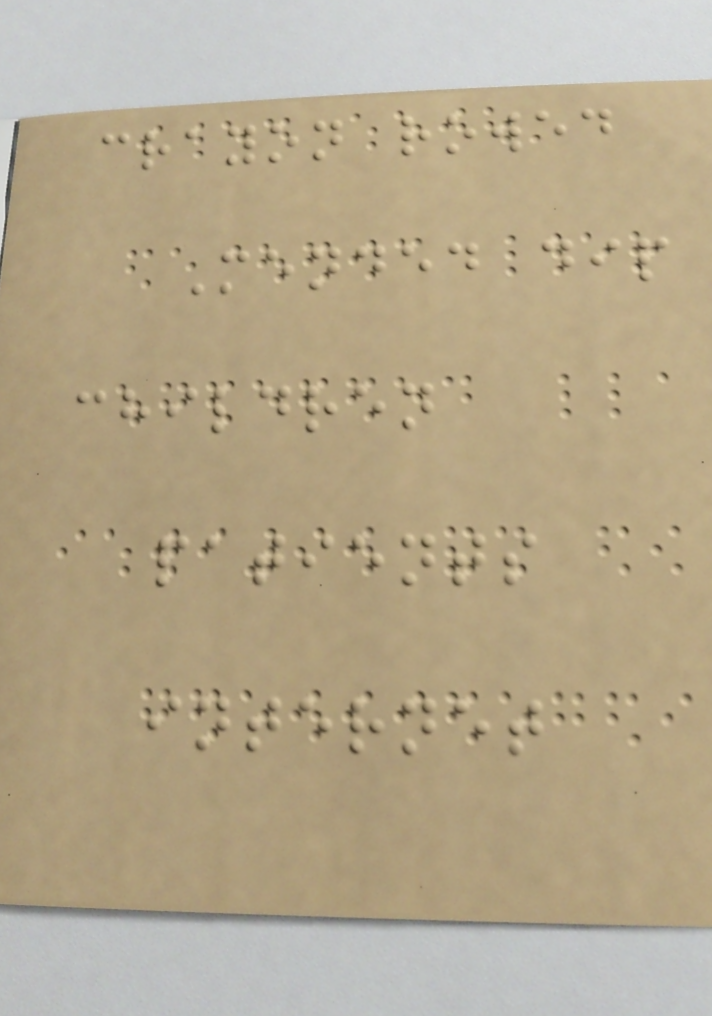crayon rowed
Mended dip
children
patients
internet
